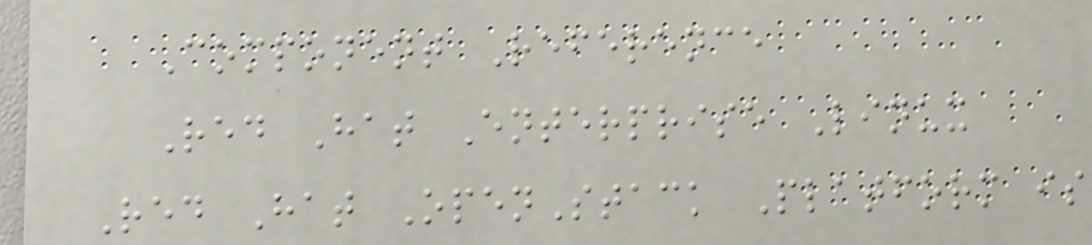Component Reference
Red Hat Enterprise Linux
Red Hat OpenStack Platform is
